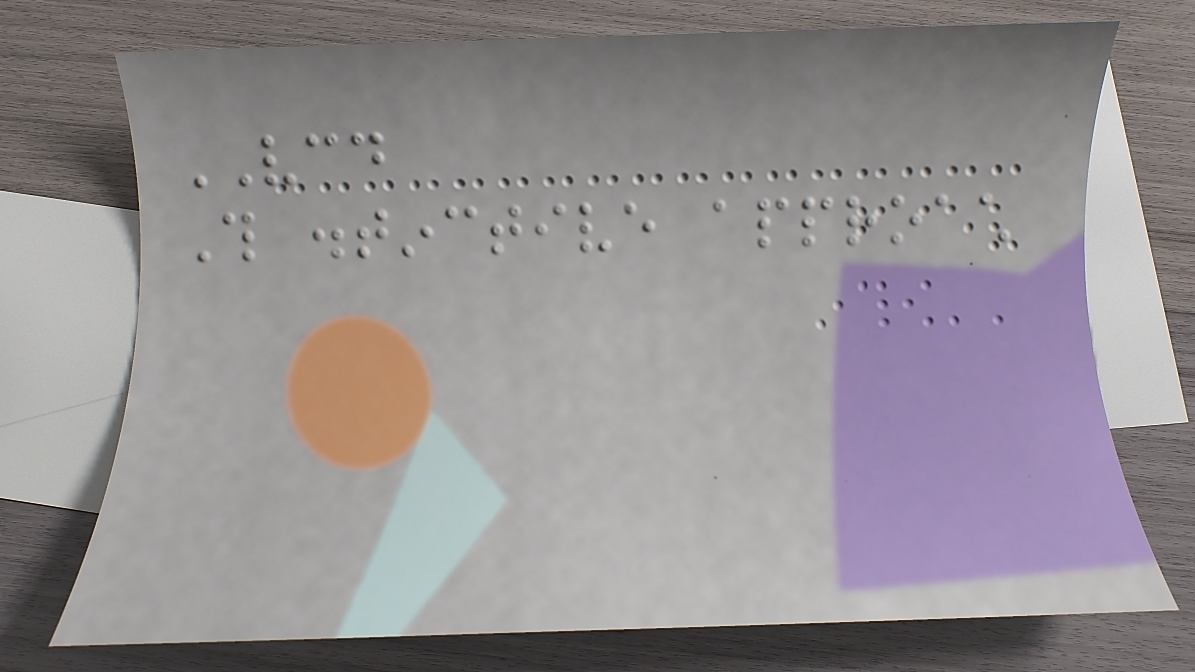VCD
This distinctive approach
